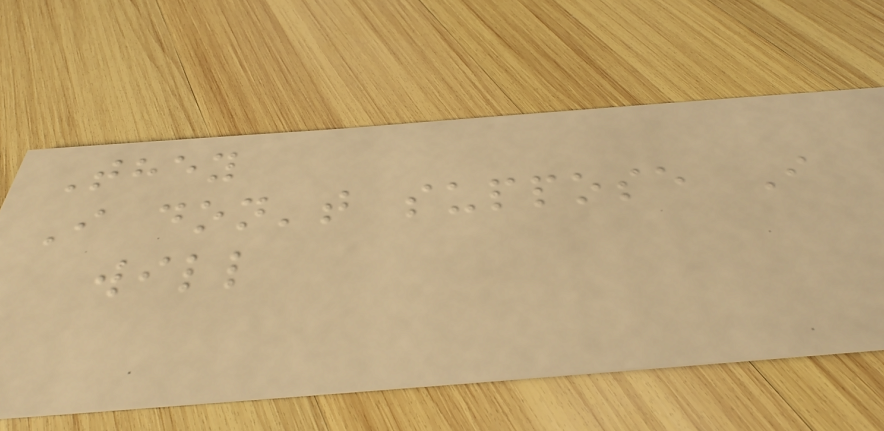They
I don't suppose I
will
